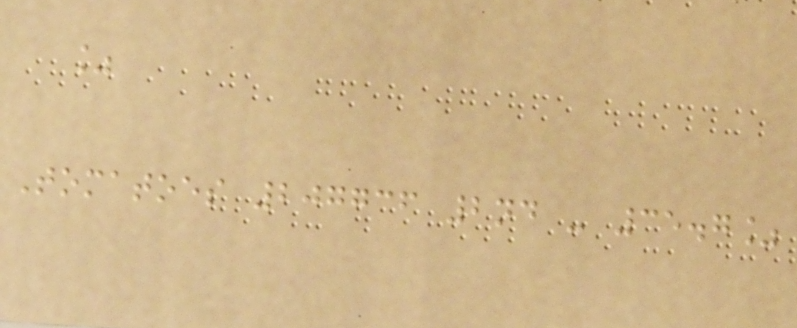%
Tomatoes 207736 2nd - 35.7%
